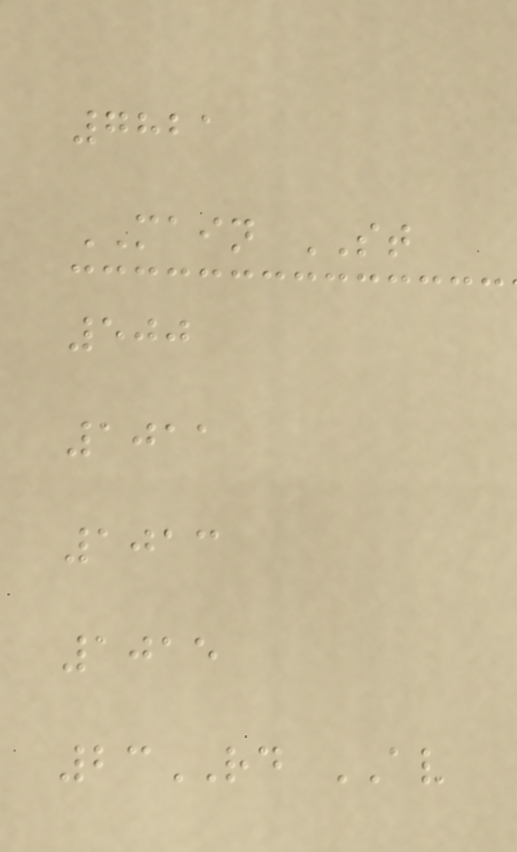7821
MAIN ST
500
1011
1013
1015
23RD AV
